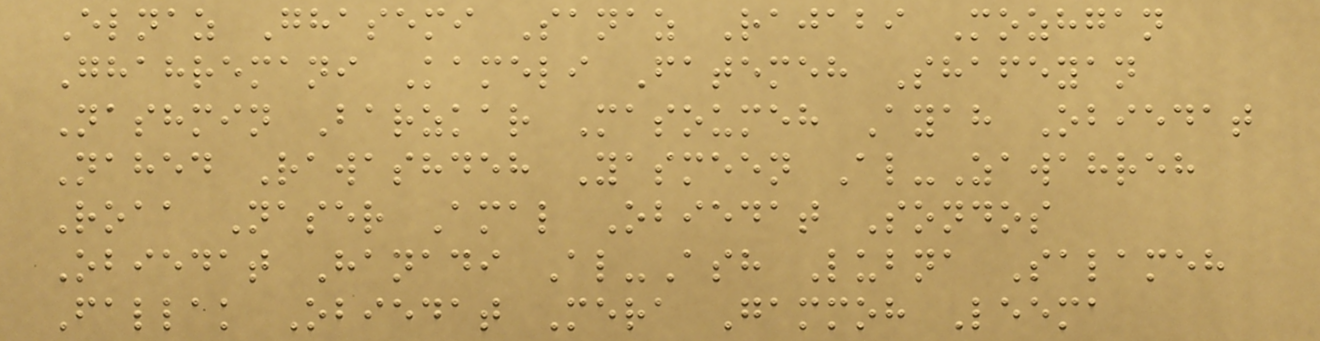Elnaz Ghasemi Sanaz Rajabi Mozhgan
Ghahremani Kameli Fatemeh Shafeyan
Nashmin Barzkar Masoumeh Ayah Obiedat
Nahed Rawashdeh Yasmeen Al-Zawahreh
Roaa Naser Amal Obiedat Sondos
Obiedat Hanadi Al-Ash Lubna Salameh
Fallak Obiedat Mera Gammoh Leema
